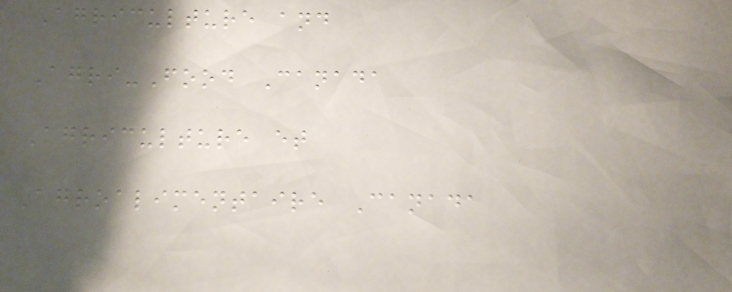Agriculture and
Agri-Food Canada
Agriculture et
Agroalimentaire Canada
